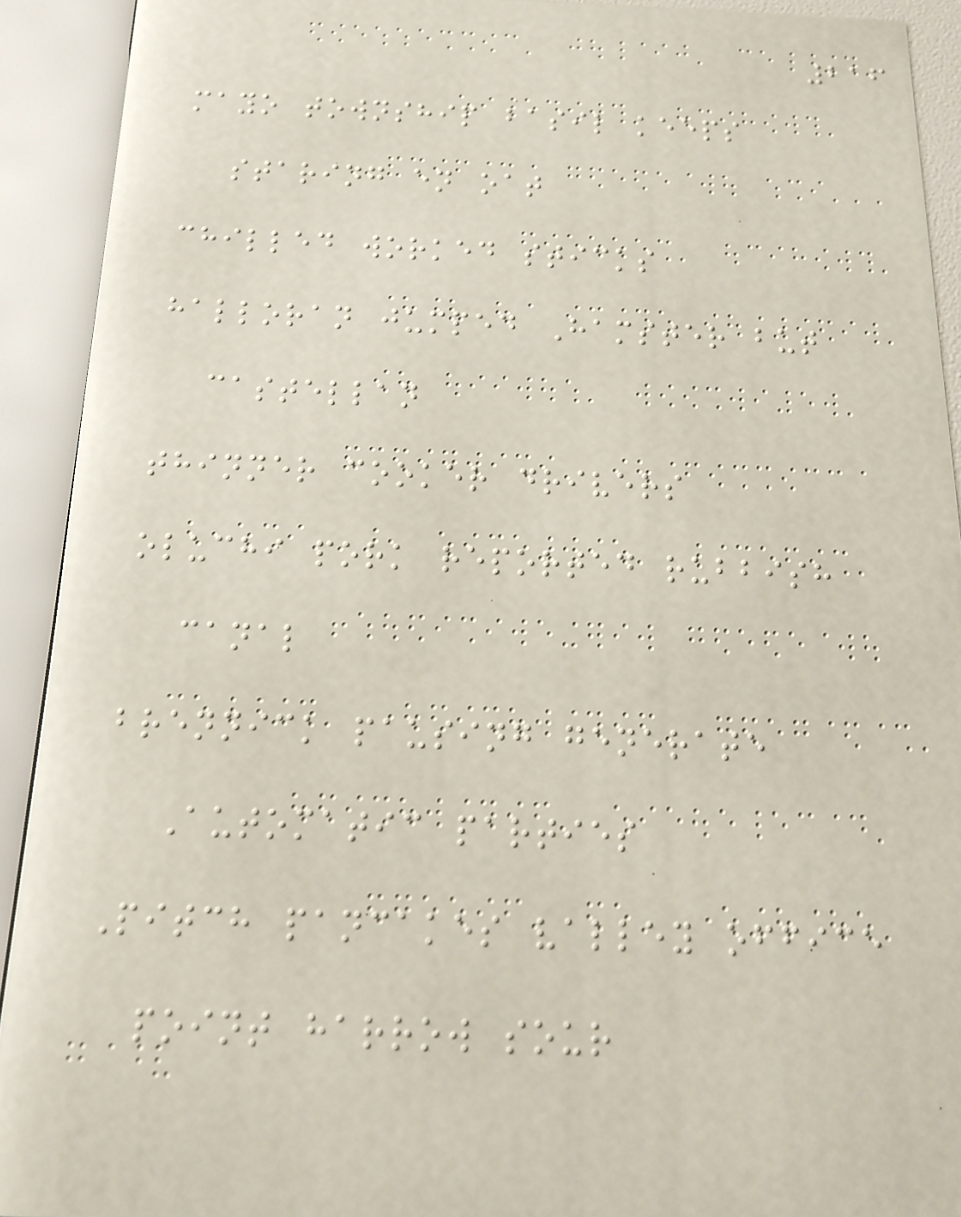216
mayo township basil keeps
staring en oat
chilled worked sticks
halloran jumped Hamster but
castellan
thinner cooker drivers
oluchi pork reported rubbish
canal
brennick pausing generate
Automatic parties
Pitch pancakes valley office
point harrow sour
